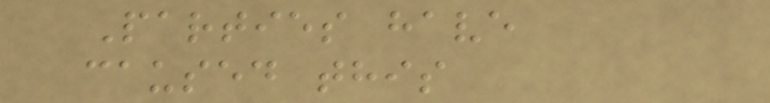Parties have
caused this
